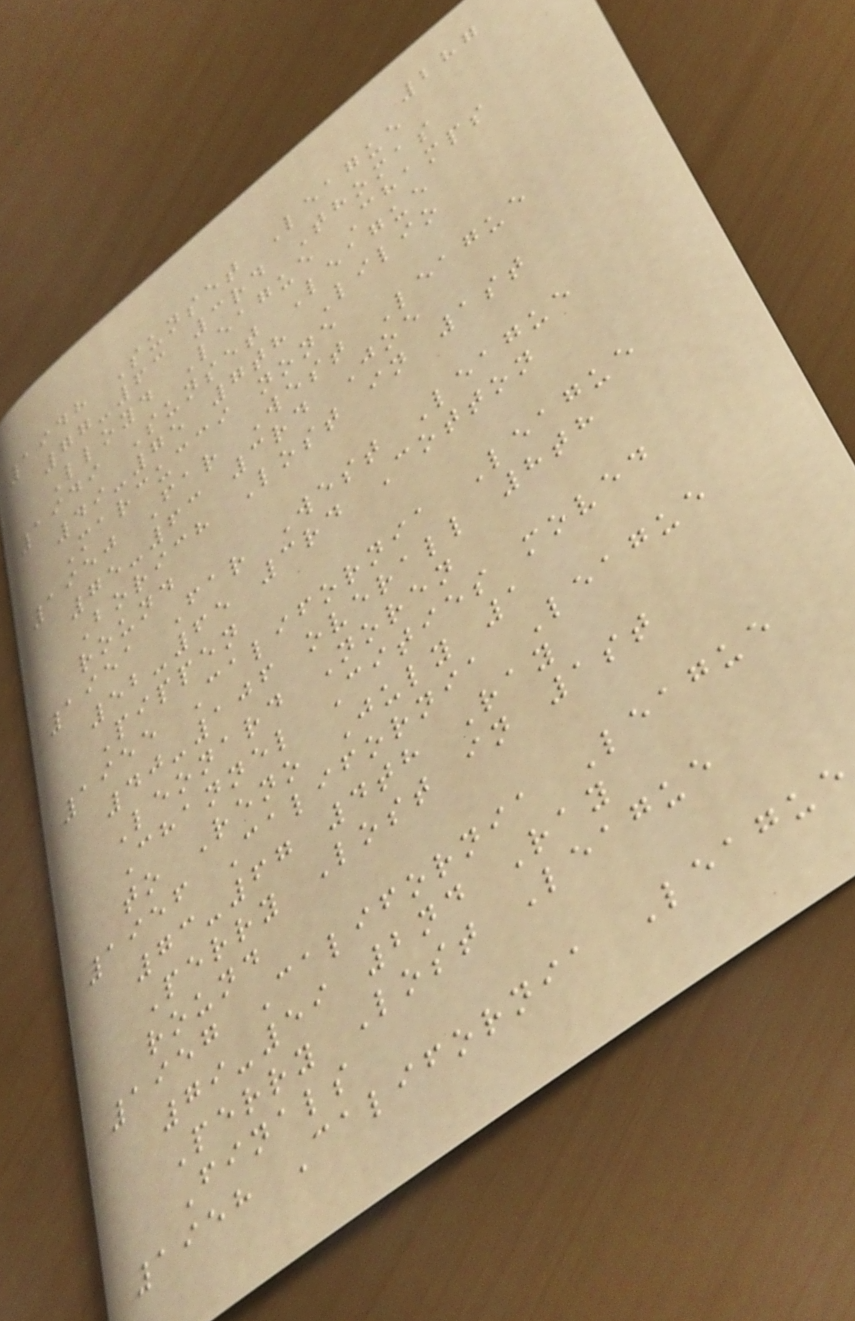287
1948 Sunset League
77-63 3rd Thomas
Lloyd League Champs
1949 Sunset League
49-75 7th Lilio
Marcucci none
1950 Far West League
75-63 3rd Joe
Borich Lost in 1st
round
1951 Far West League
52-65 3rd Cotton
Pippen
1955 California League
40-106 overall 8th
Leonard Noren
Channel Cities moved
to Reno July 1
1956 California League
73-67 4th Ray
Perry Lost in 1st
round
1957 California League
79-59 2nd Ray
Perry Lost League
Finals
1958 California League
